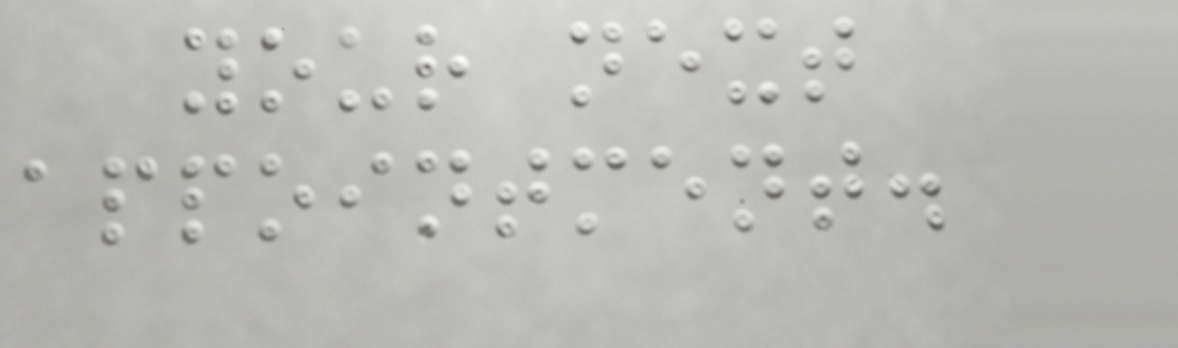your next
appointment.
